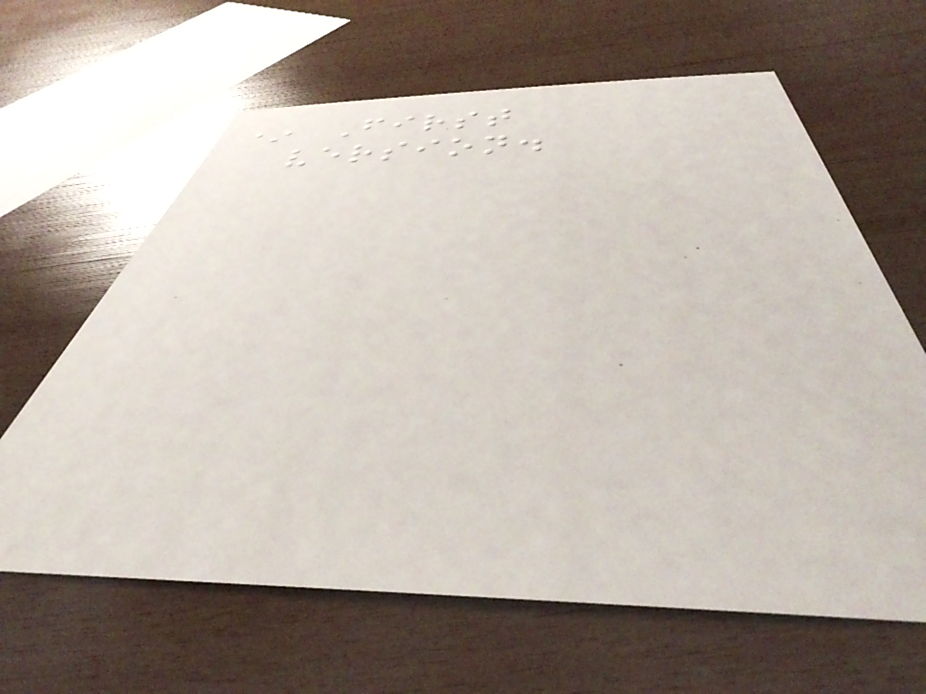* First
version.
